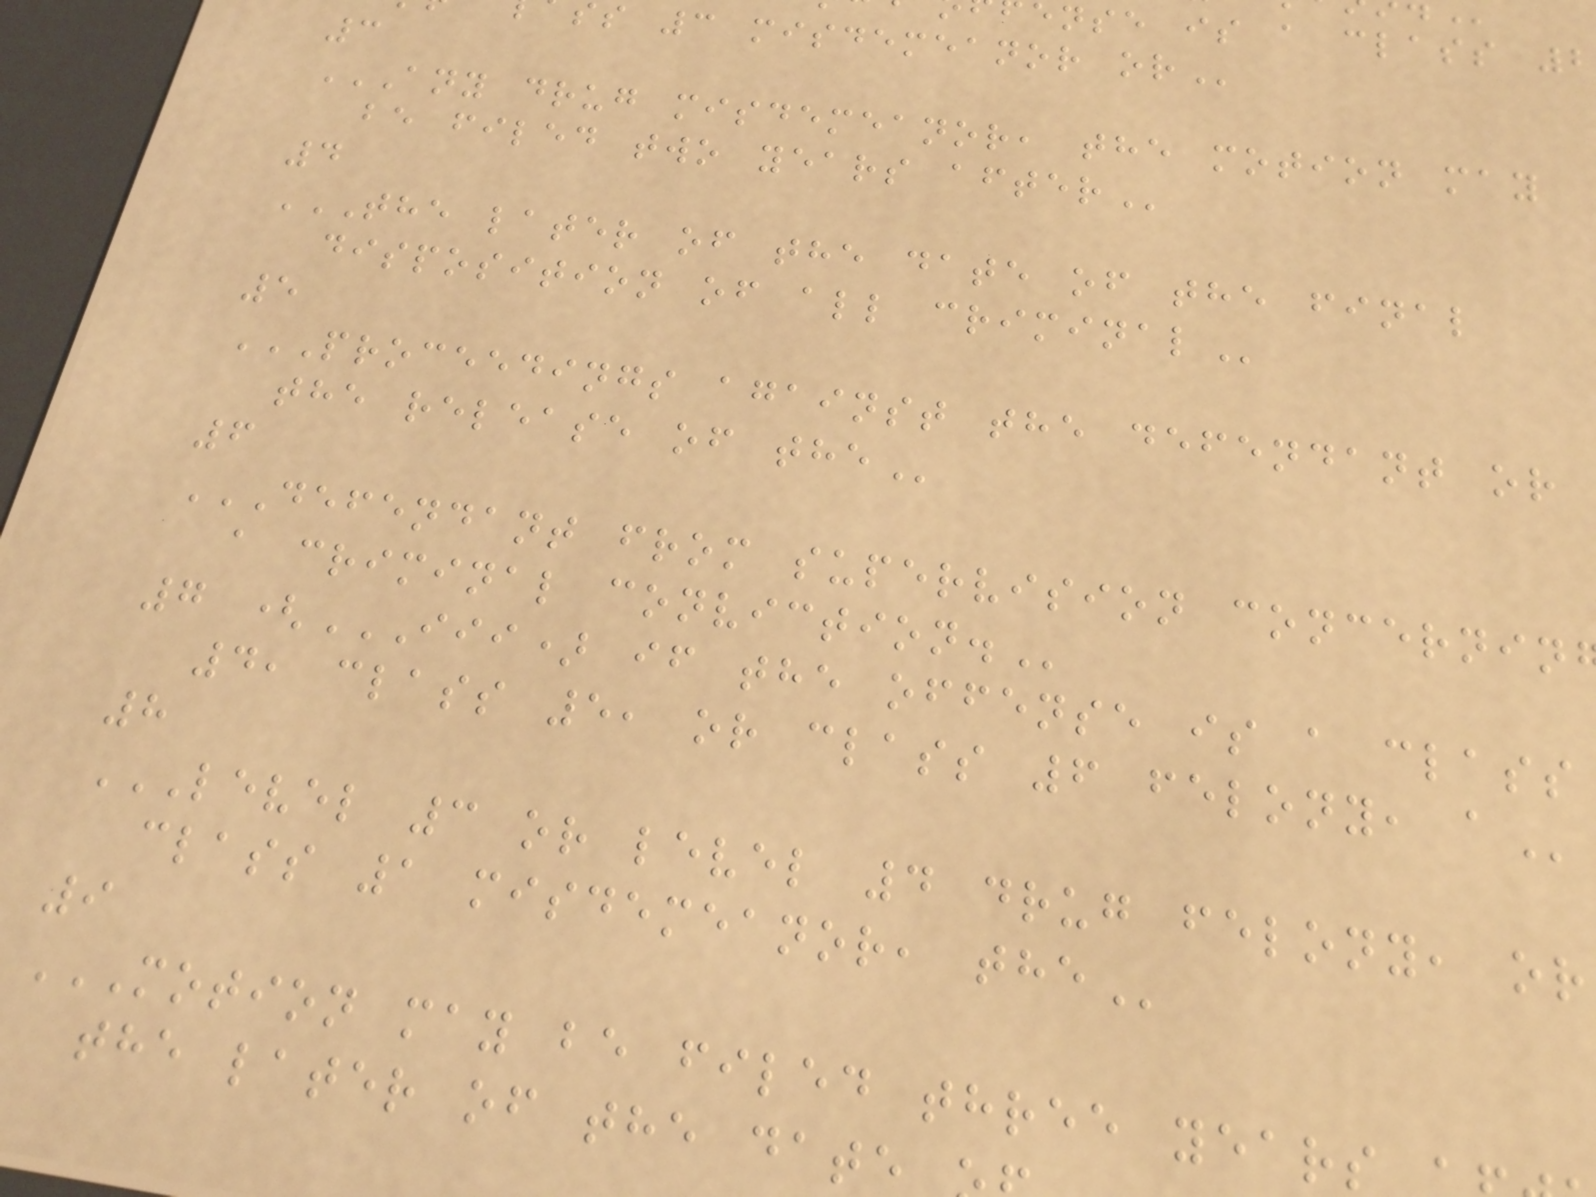ense is a class 2
s 3 misdemeanor
3
ANY DRUG MISDEMEANOR, THE MOTION MAY
be filed two years
4
THE LATER OF THE DATE OF THE FINAL
disposition of all
5
PROCEEDINGS AGAINST THE DEFENDANT OR
the release of
6
a criminal
7 (III) IF THE OFFENSE IS A CLASS
4, class 5, or class 6 felony,
8
class 1 misdemeanor,
9
the later of the date
